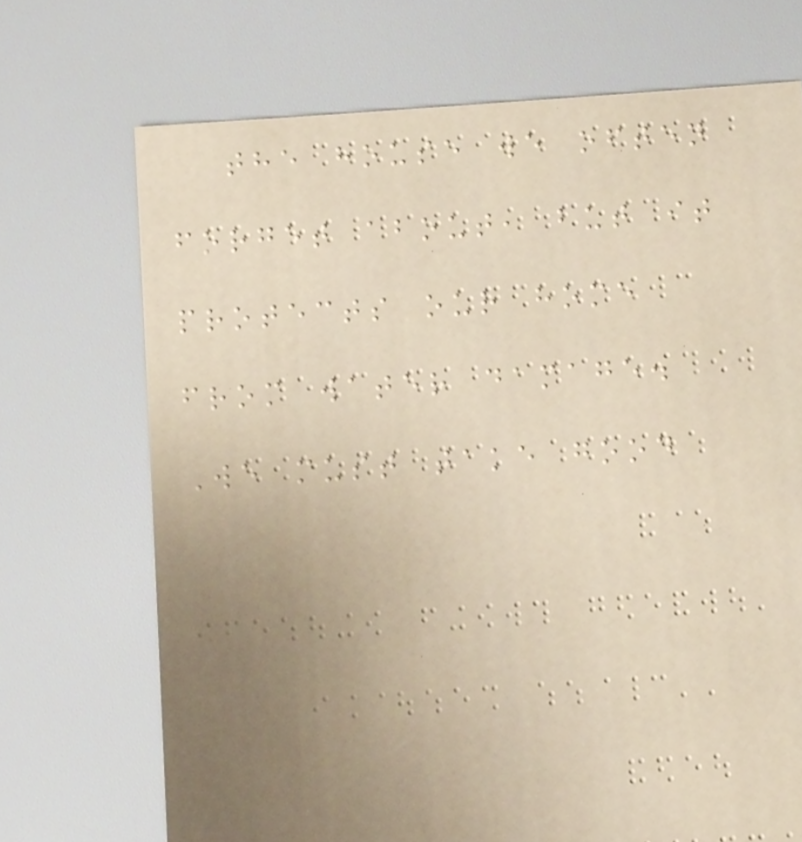the house we often
forget about, but it
protects our home
from water damage.
We must take good
